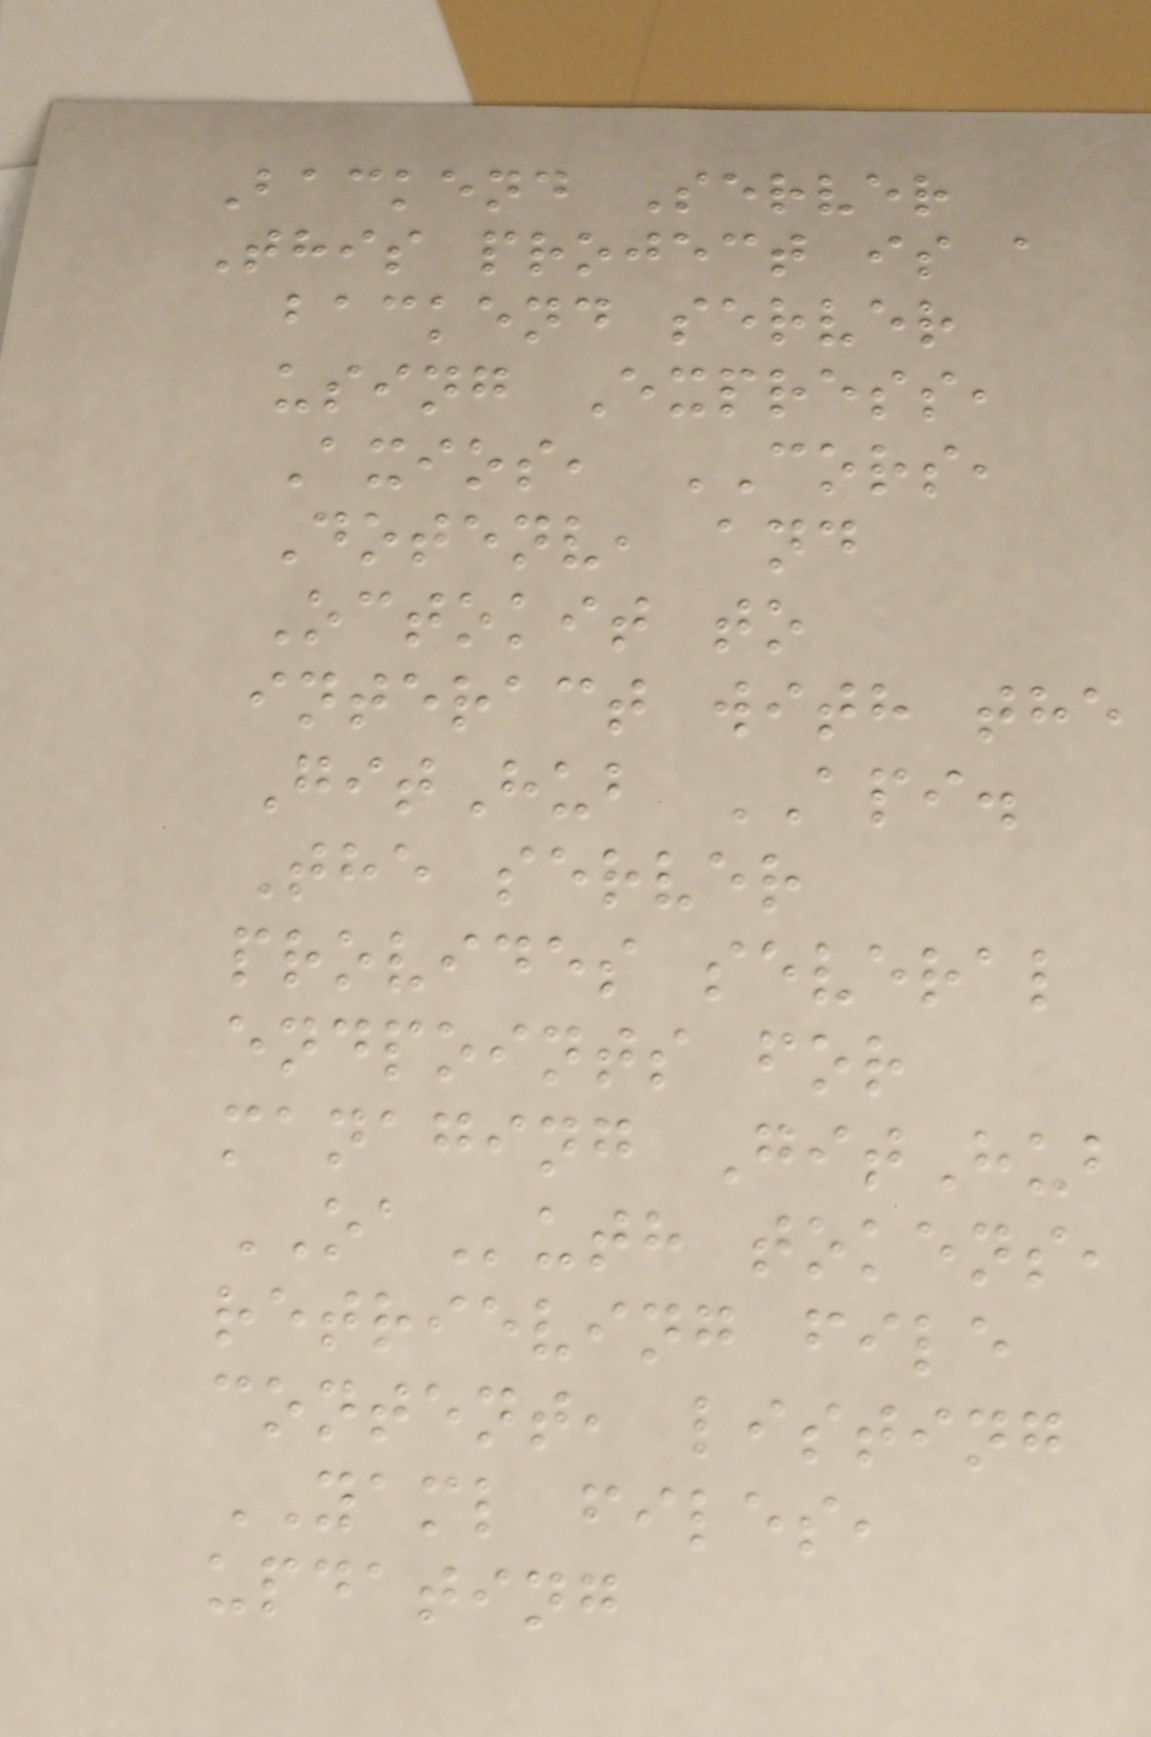Backend Server
This project is a
backend server
using Express,
Axios, CORS,
Dotenv, and
Octokit to
interact with the
GitHub API.
The server
provides several
endpoints for
managing GitHub
OAuth tokens,
retrieving file
content, listing
YAML files,
updating
